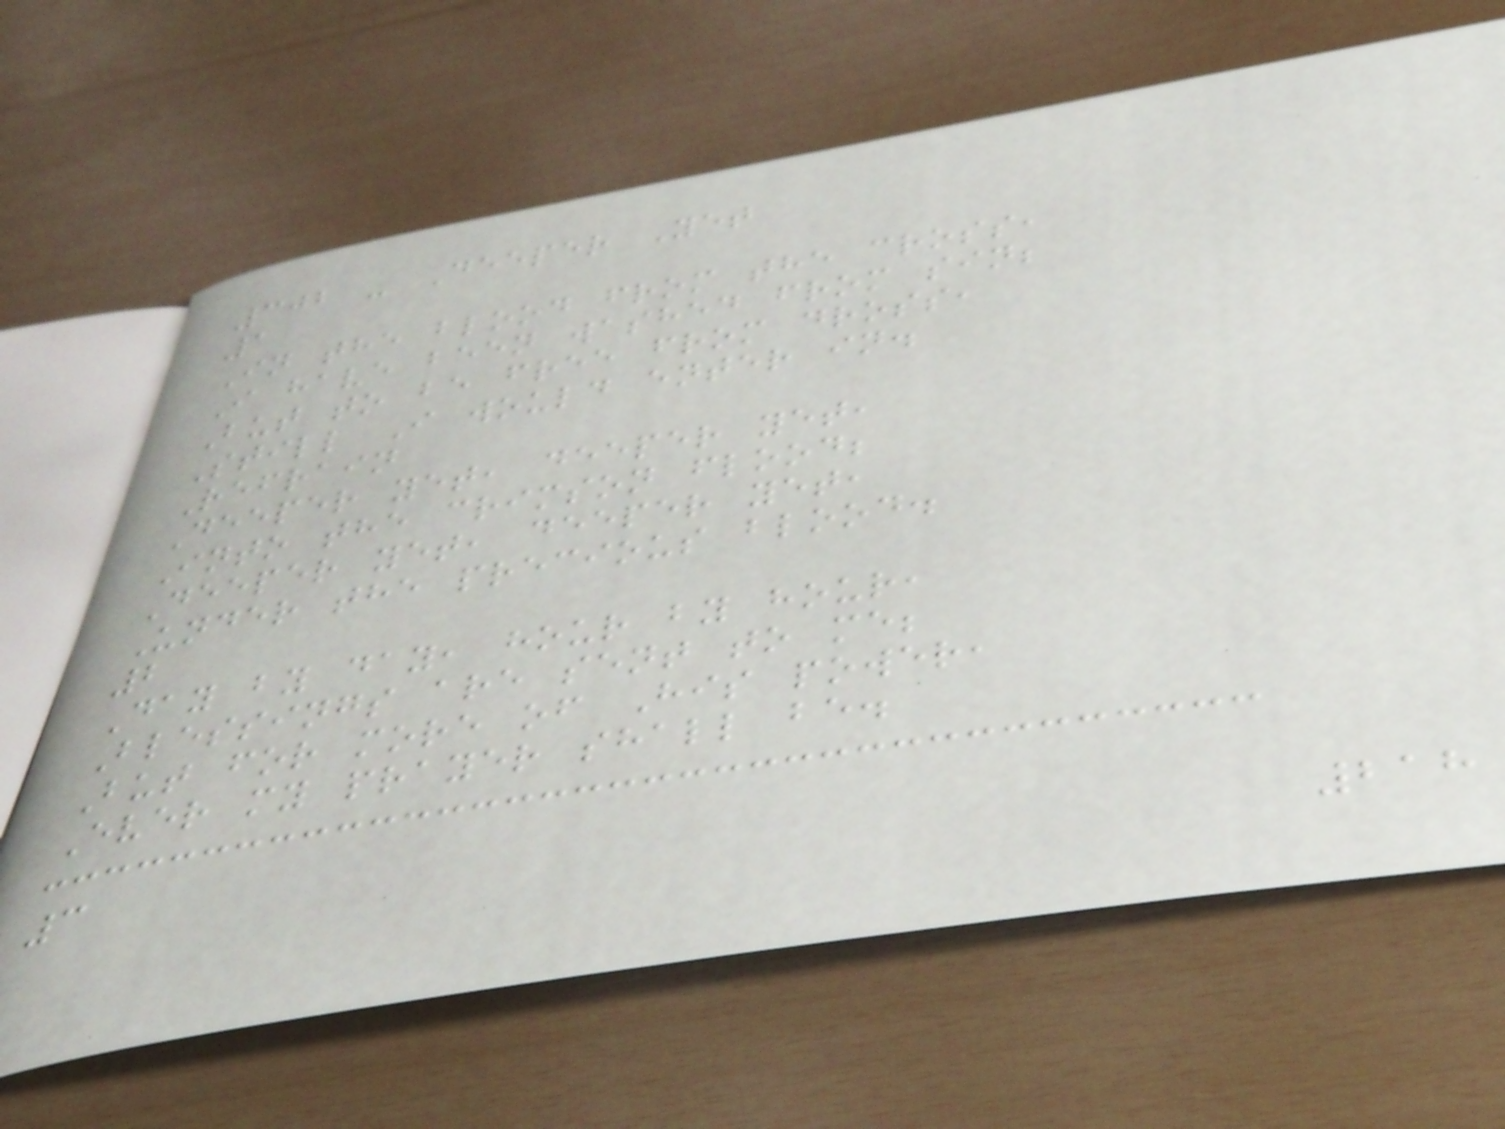302 - Deeper Yet
1
In the blood from the cross,
I have been washed from sin;
But to be free from dross,
Still I would enter in.
Refrain
Deeper yet, deeper yet,
Into the crimson flood;
Deeper yet, deeper yet,
Under the precious blood.
2
Day by day, hour by hour,
Blessings are sent to me;
But for more of His power,
Ever my prayer shall be.
3
218
